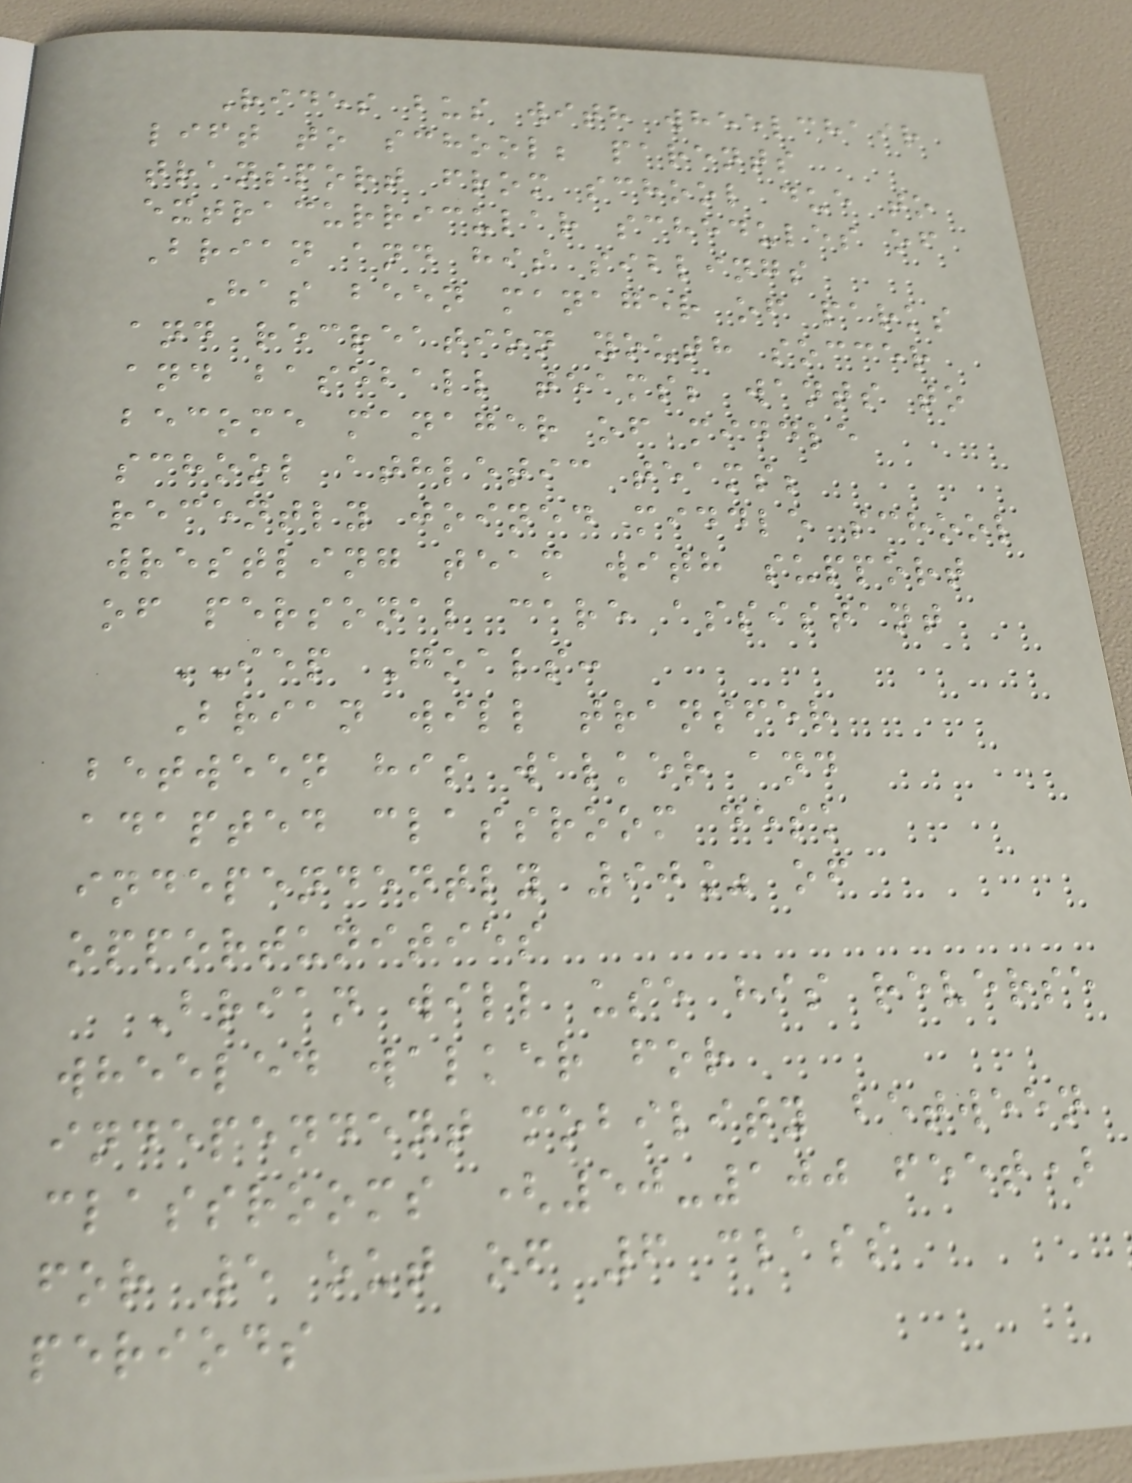Rides bus with wheelchair
lift to school; parents
transport from school due to
extracurricular schedules of
Brian and his siblings
Has been manager of parks
and recreation youth soccer
and baseball teams; wants to
become manager of middle
school athletic teams;
recently joined middle school
wrestling team with support
of personal care assistant
IEP Goals:
Brian will transfer
between his walker and
adapted classroom desk
independently 90% of
opportunities
Brian will use his reverse
wheeled walker for
independent mobility between
classrooms (50-100 feet)
for 5 out of 6 class
periods
